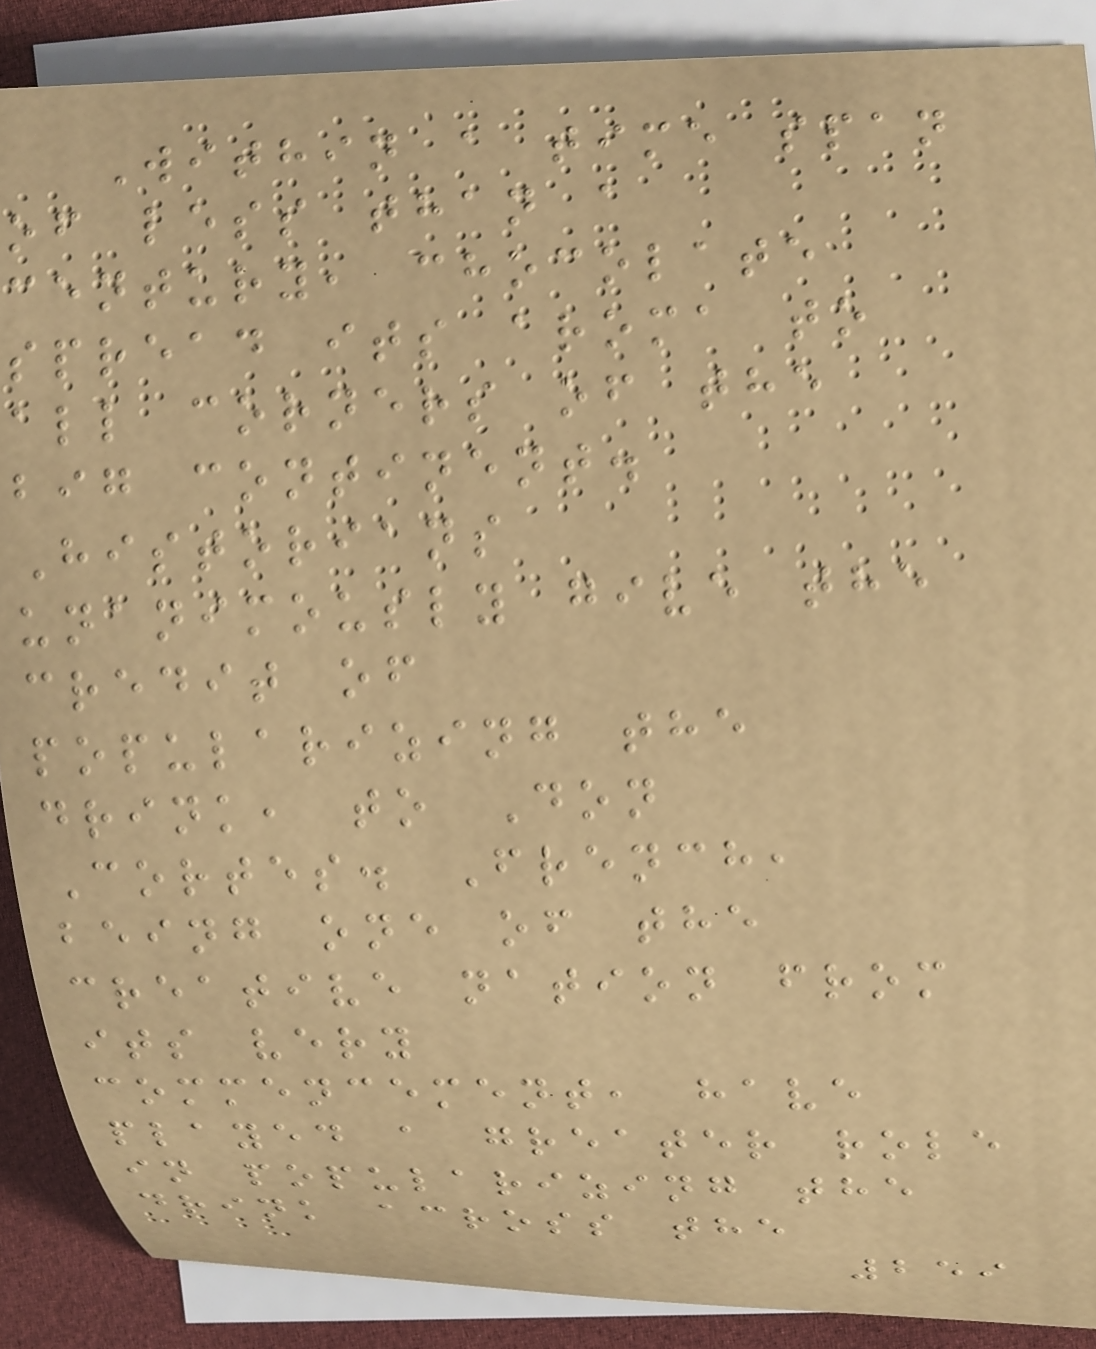Within a time span
of less than a
century, chocolate
spread its aroma to
all corners of the
big continent.
Historians
unanimously give the
credit of
popularizing the
drink, to Don
Cortes. French,
being one of the
creative nation from
its very
commencement, have
played a greater role
in popularizing the
drink across the
259
